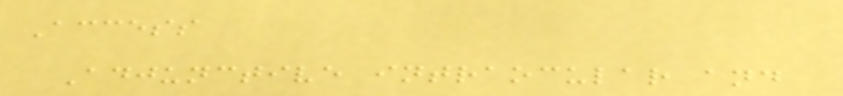Access
Adjunctive intraocular and
